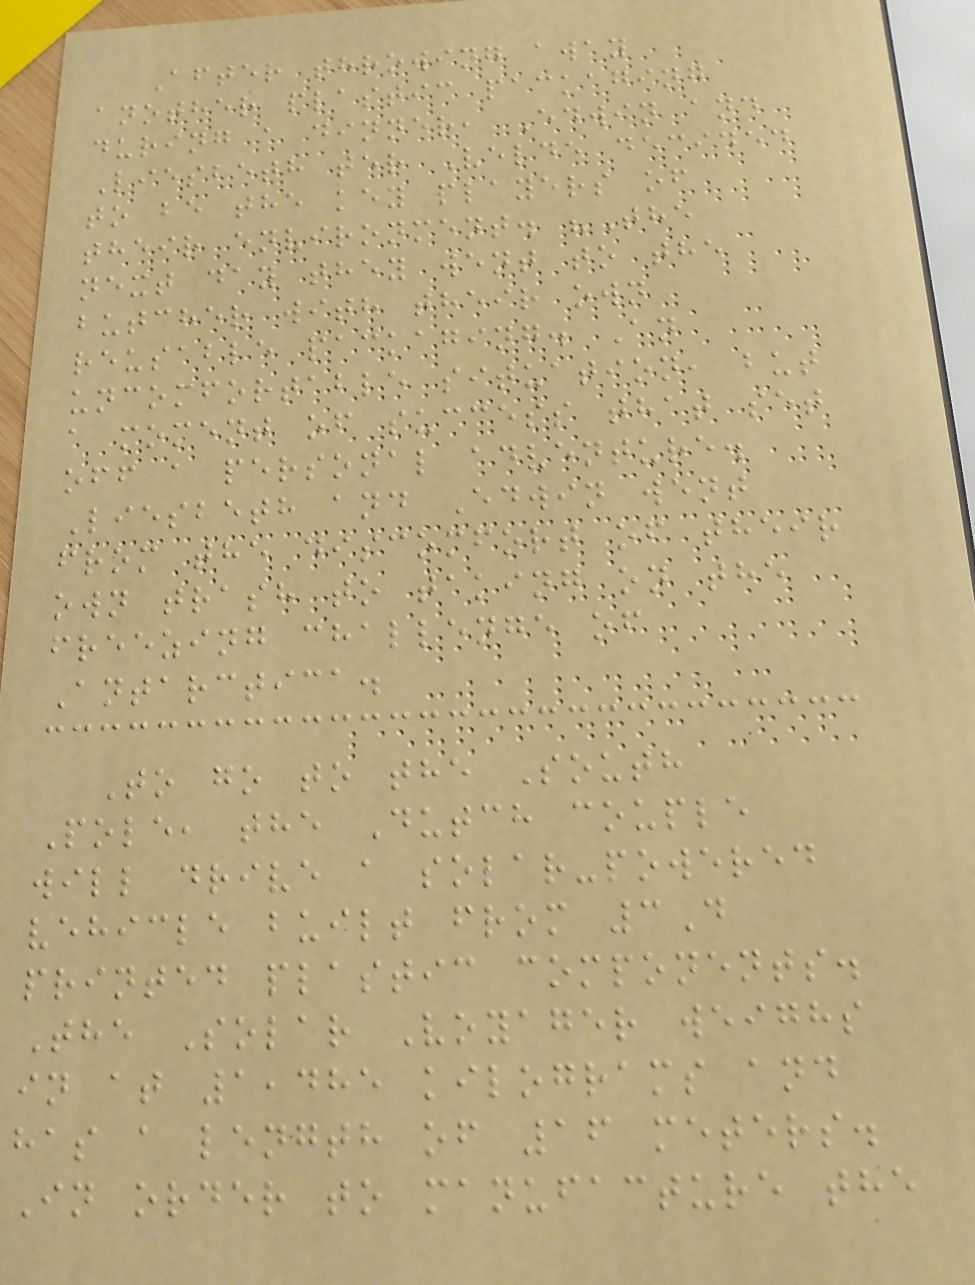After throwing away
another plastic packaging
during a dinner, Edwin and
Liesbeth ter Velde decided
to be the key players of
their environment. "The
next day they went to the
butcher with their own
reusable packaging. An
uncomfortable situation, but
a moment of success that set
off a personal adventure.
Liesbeth and Edwin went
from the discomfort of their
own trash to taking on the
freezing challenge of
Antarctica.
To go to the South
Pole, the Dutch couple
will drive a solar-powered
vehicle built from 3D
printed plastic components.
The Solar Voyager weighs
in at 1,485 kilograms and
has a length of 16 meters.
In order to manufacture the
